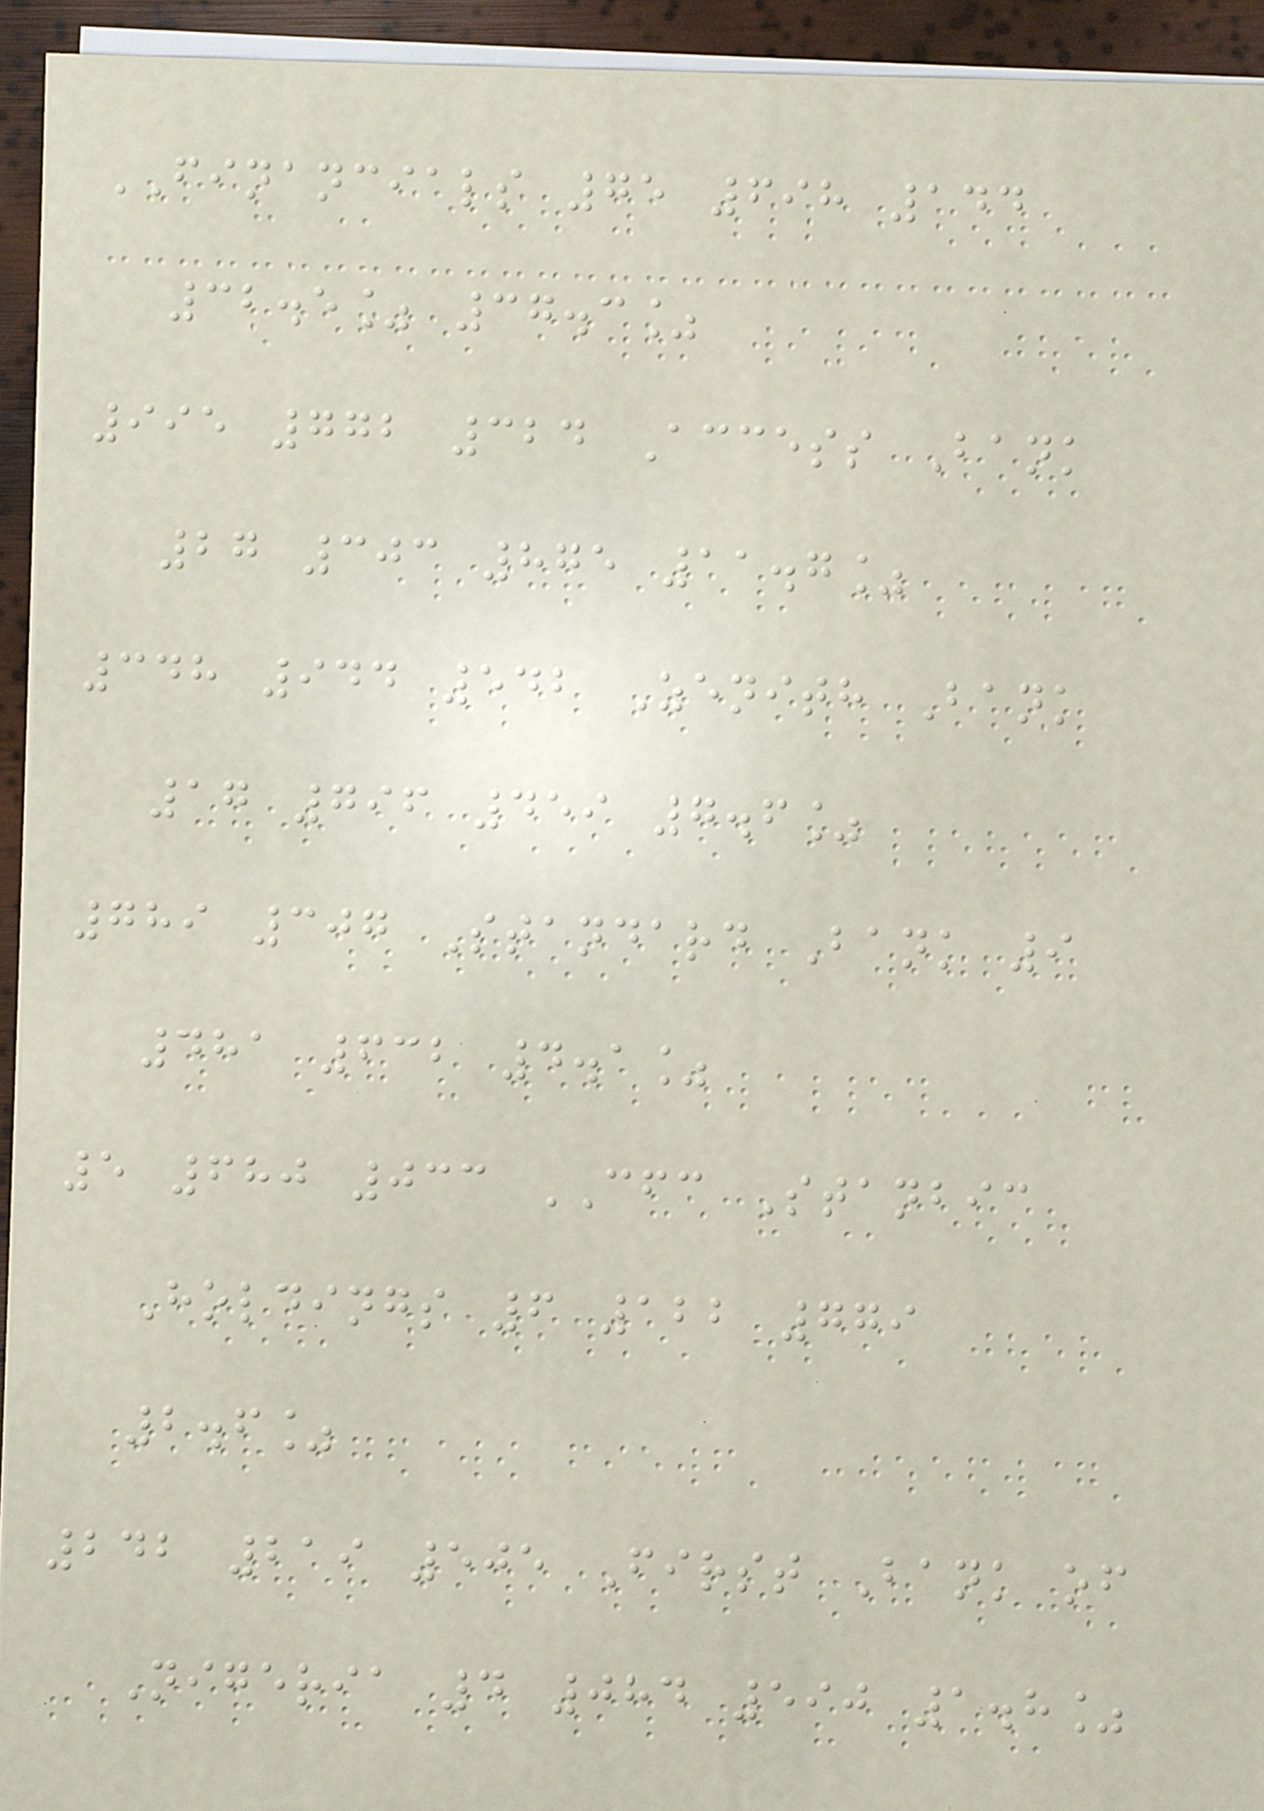FINANCIALS 75 698 144
32.5% 37.3%
995 772 324 Access Bank
27 303 875 11.7%
348 944 542 Zenith Bank
17 796 459 7.6%
789 307 Standard Bank 9
481 632 4.1%
5 680 033 CFC Stanbic
Holdings 6 122 779
2.6%
242 219 505 First Bank of
Nigeria 4 084 590 1.8%
